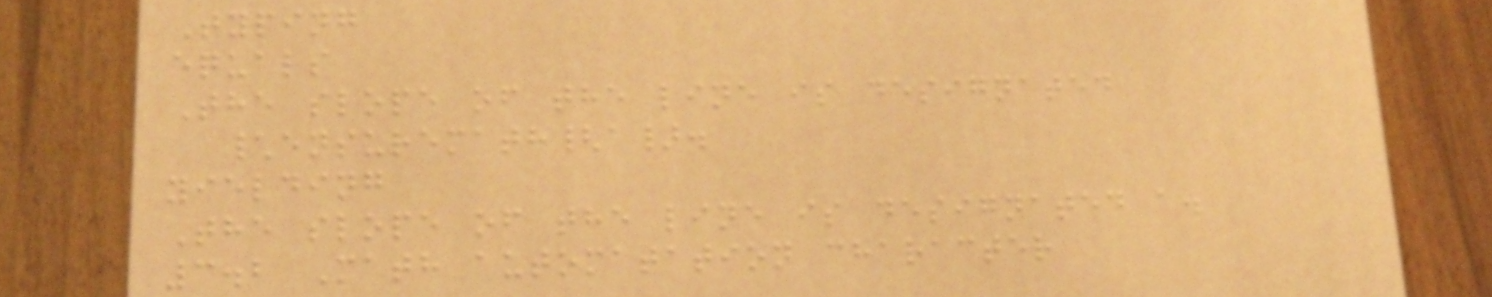Typing
equals
The slope of the line is designated
\ensuremath{a}.
yielding
The slope of the line is designated a.
3.2 Math automatation character
